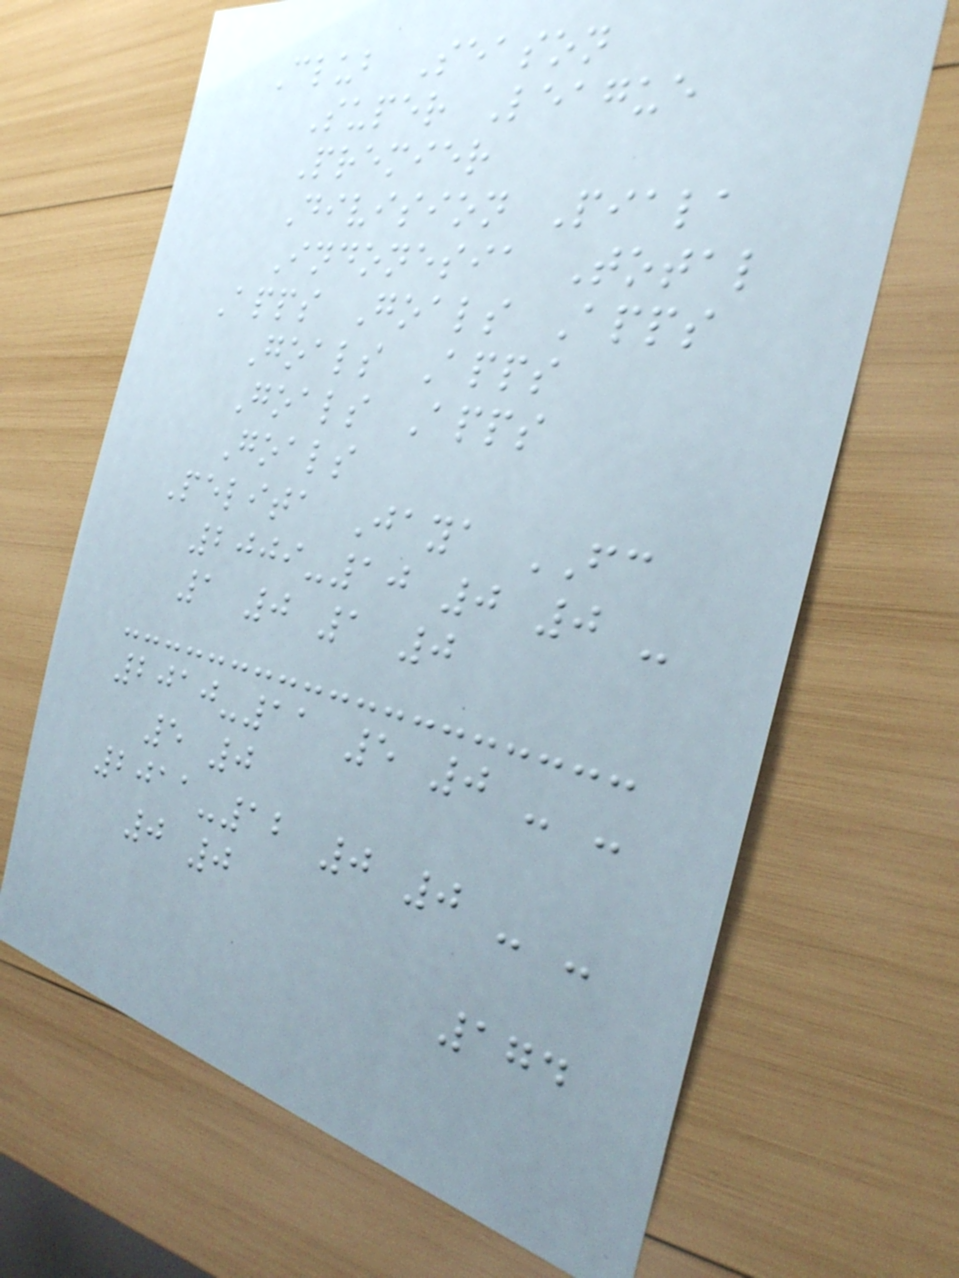Club Season
Super League
Premier
Division Piala
Indonesia Total
Apps Goals Apps
Goals Apps
Goals Apps
Goals
Pelita Jaya FC
2009-10 0 0 -
1 0 1 0
2010-11 5 0 - -
5 0
2011-12 0 0 - -
0 0
174
